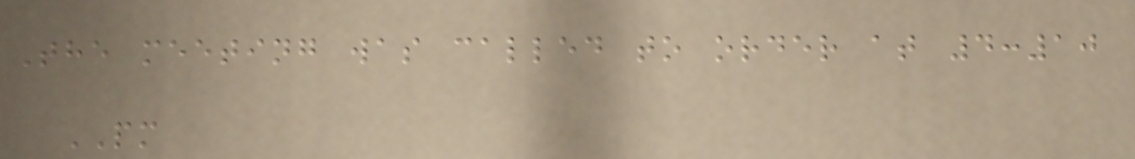The meeting was called to order at 4:10
PM
